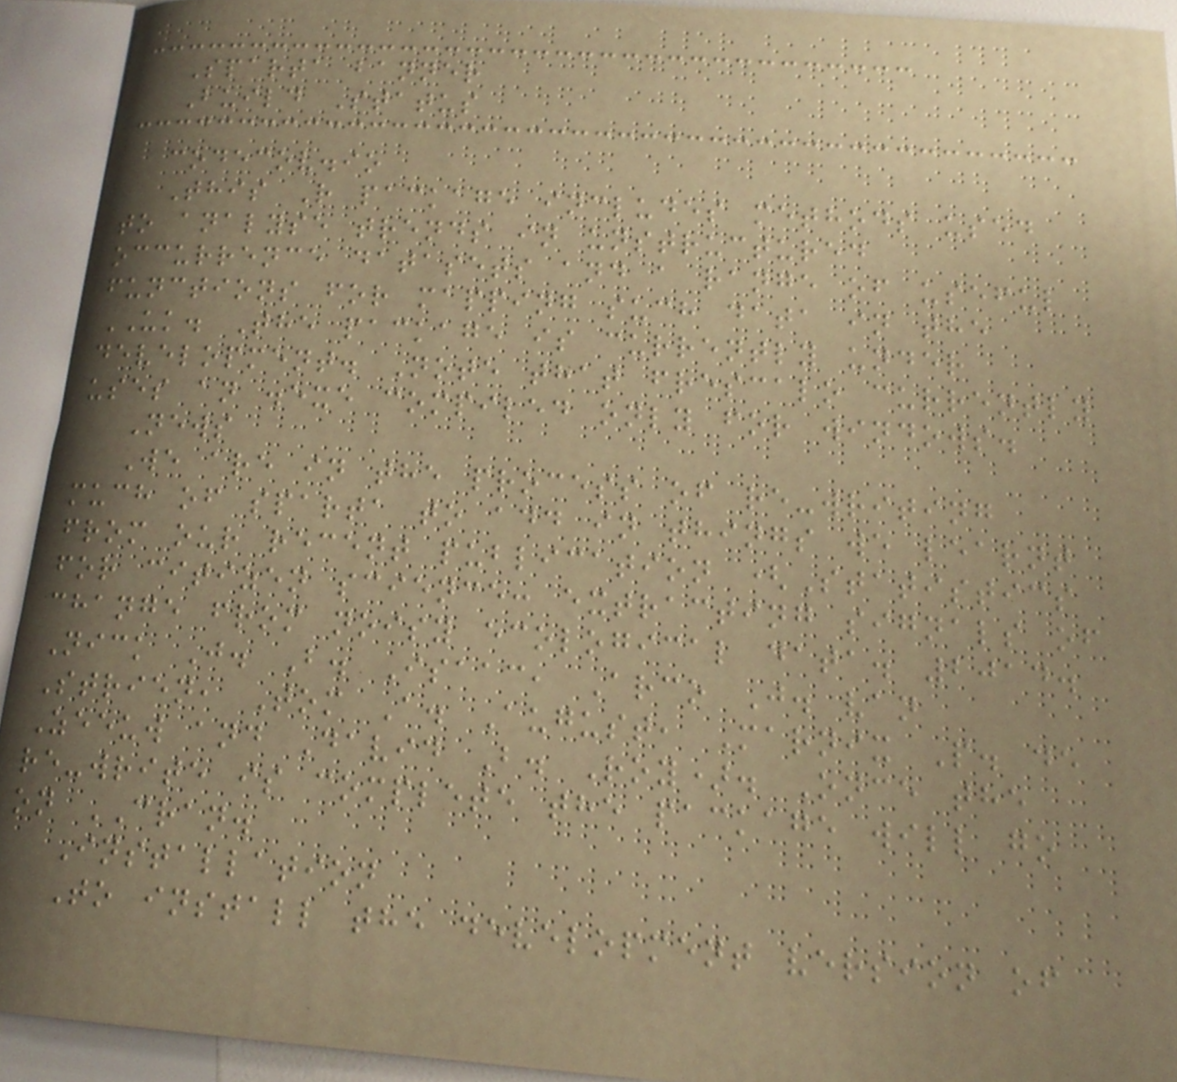Sparta banner
Build Status
codecov.io
This R package includes methods used
to analyse trends in unstructured
occurrence datasets and a range of useful
functions for mapping such data in the
UK. The package is currently under
development. Note that frescalo currently
uses an .exe compiled only for windows.
News
We are in the process of re-writing
much of sparta to add in things we learnt
from our recent publication (Statistics
for citizen science: extracting signals of
change from noisy ecological data. 2014.
Nick J. B. Isaac, Arco J. van
Strien, Tom A. August, Marnix P. de
Zeeuw and David B. Roy). Once the
re-write is complete the package will go
on CRAN.
Installation
To install the development version of
